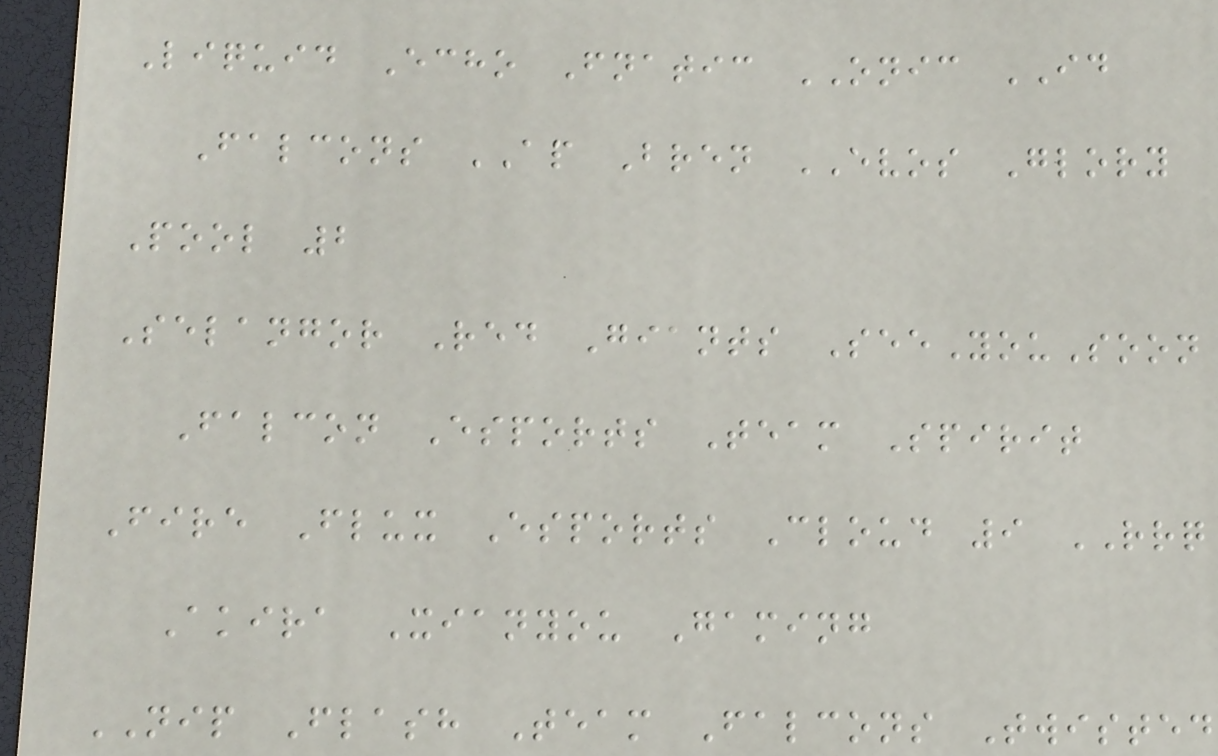Liquid Echo Fnatic ONIC ID
Falcons AP Bren EVOS Glory
Pool 2
Selangor Red Giants SeeYouSoon
Falcon Esports Team Spirit
Fire Flux Esports Cloud 9 RRQ
Akira Xianyou Gaming
NIP Flash Team Falcons Twisted
